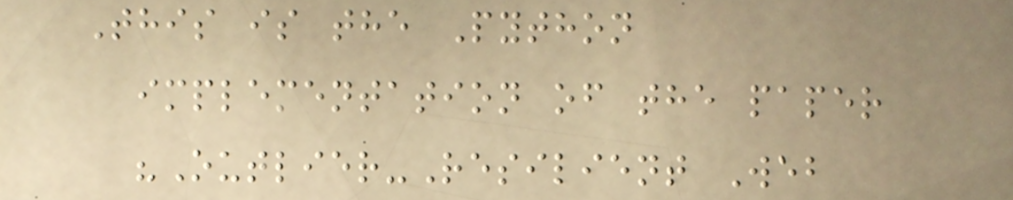This is the Python
implementation of the paper
"Outlier-Resilient Web
